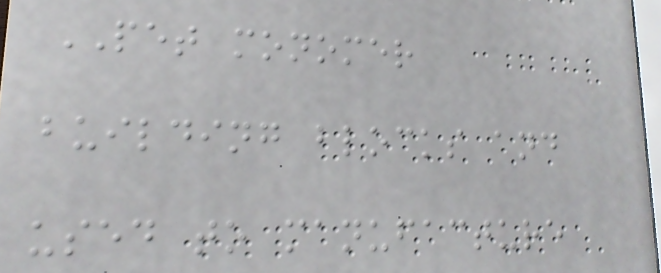PET monomer
building blocks and
used to manufacture
